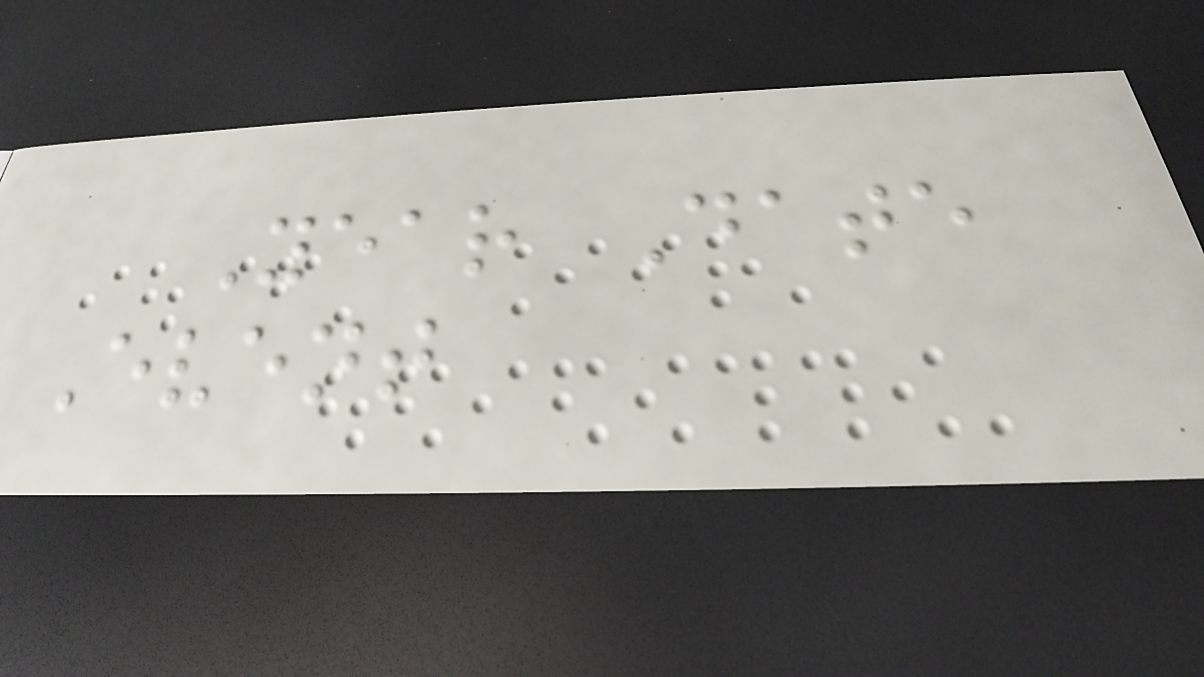Year Date
Event
